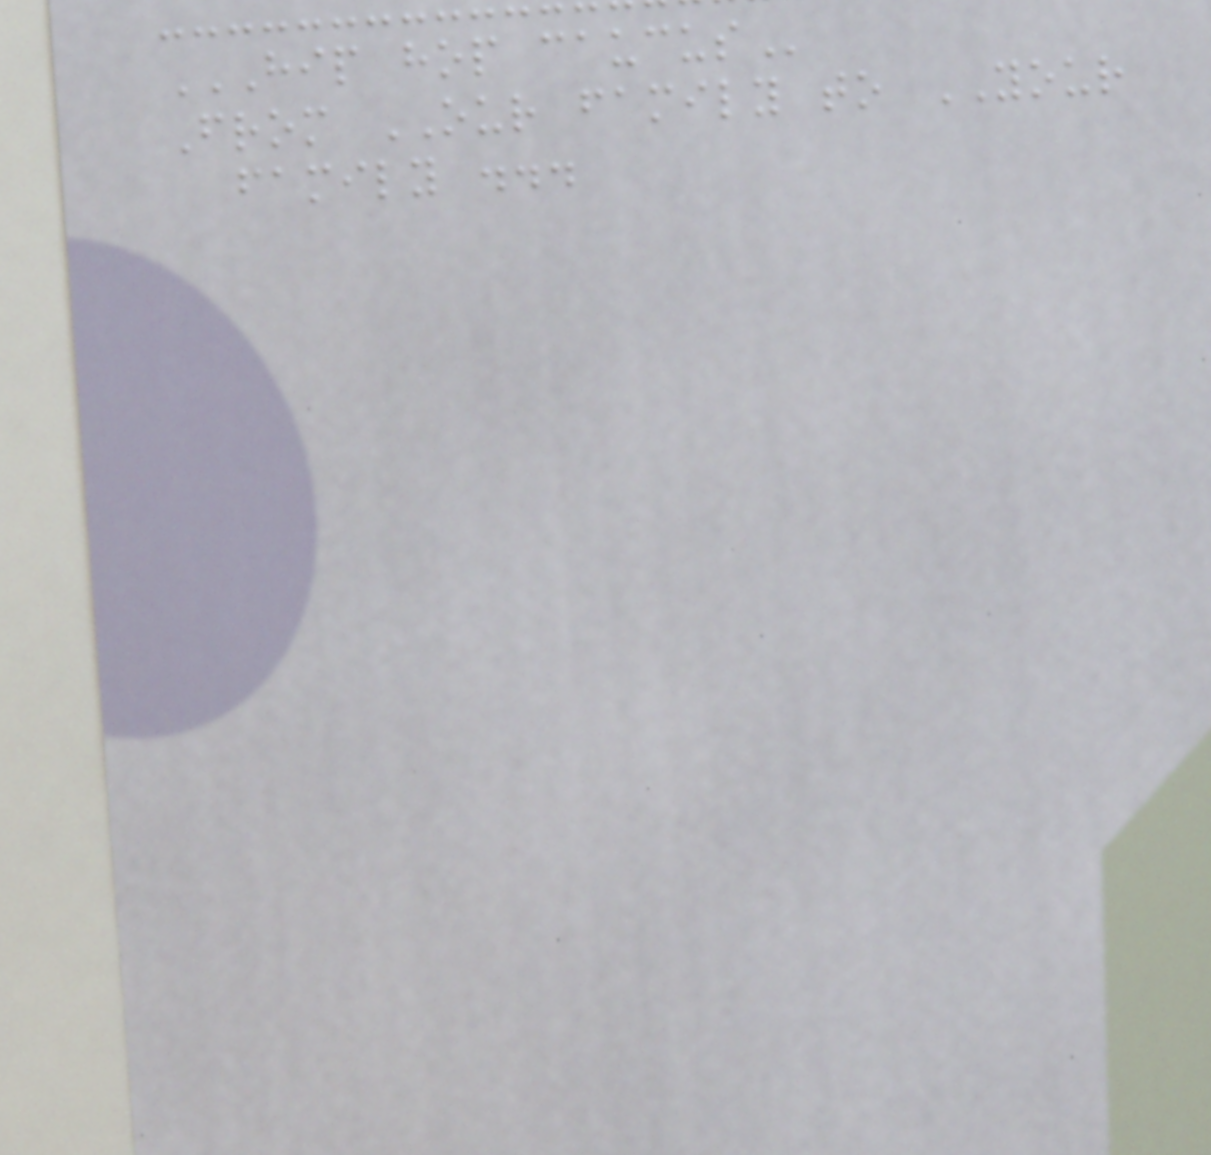HIP HOP CAUCUS
From OUR family to YOUR
family ...
